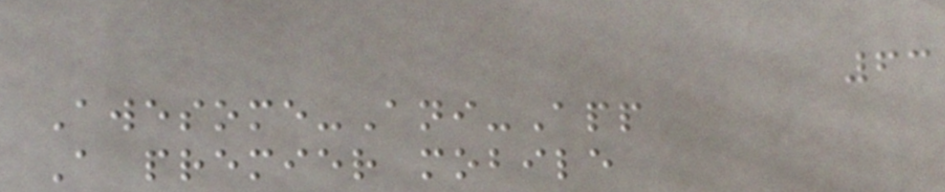63
Awesome-Ani-App
A premier mobile
